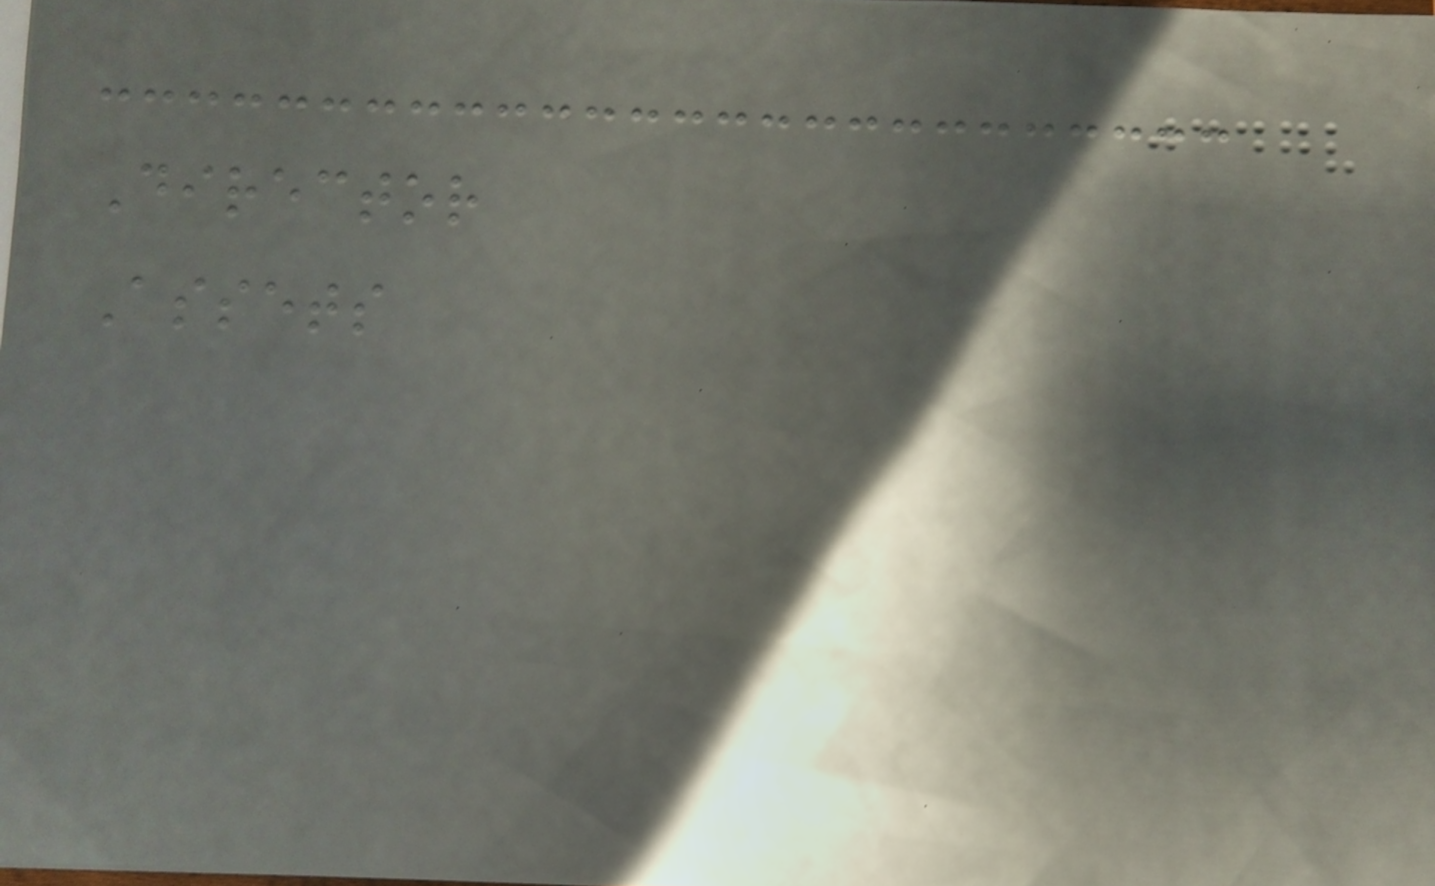Director
Assets
